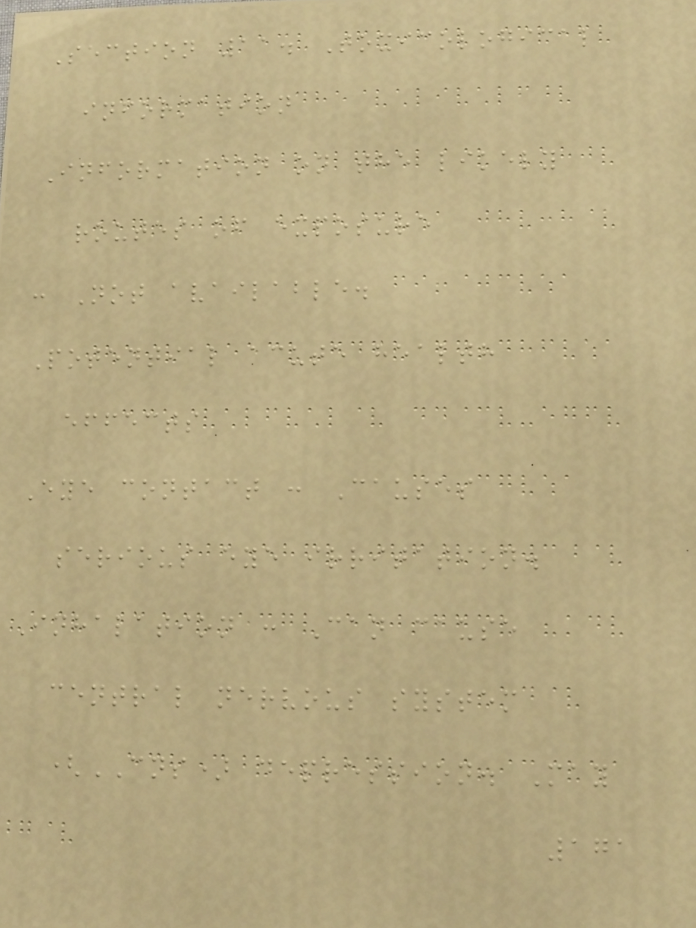Section 11. Toxicological
information
Information on the likely
routes of exposure
: Not available.
Potential acute health
effects
Eye contact : Causes
serious eye irritation.
Inhalation : Can cause
central nervous system
(CNS) depression. May
171
